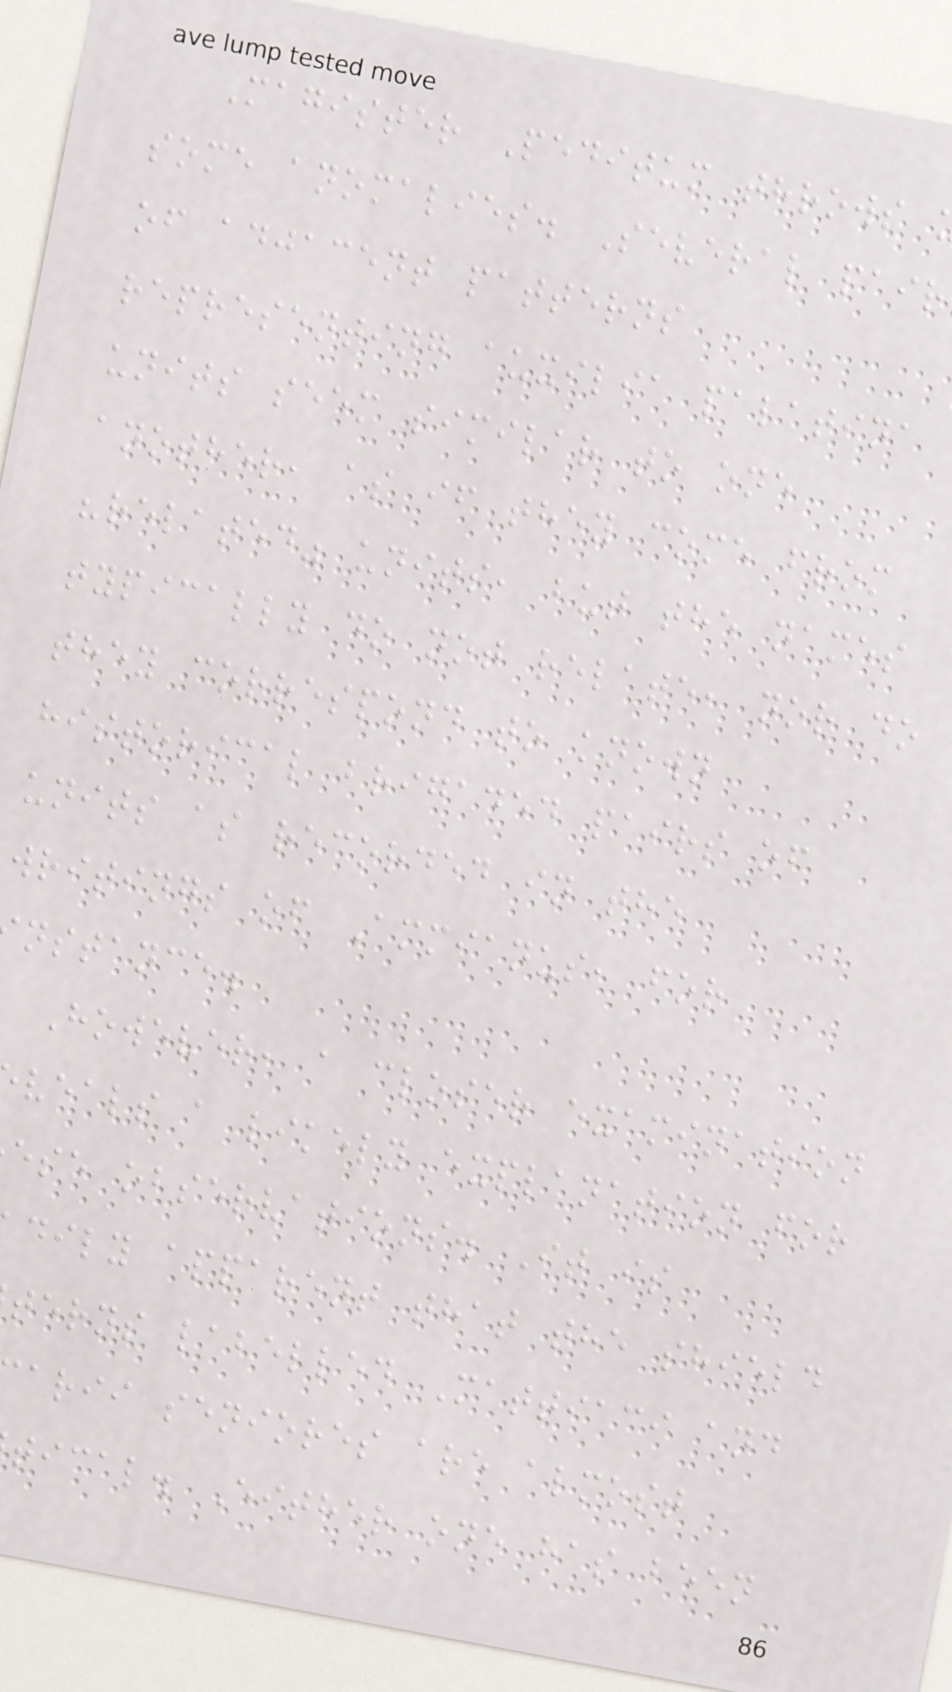Magister Peditum throws
some anomalies. Several pair
of adjacent patterns
representing auxilia palatina
units seem similar to one
another, as if they come from
"related" units, but the names
typically do not relate, nor do
they correspond to known
historical brigaded pairs of
units as recorded in the
writings of Ammianus, for
nstance.
However, a closer examination
veals a likely explanation for
ese observations. It is
dily apparent that the shield
terns labelled Mattiaci and
arii seniores are almost
tical. Either one has been
